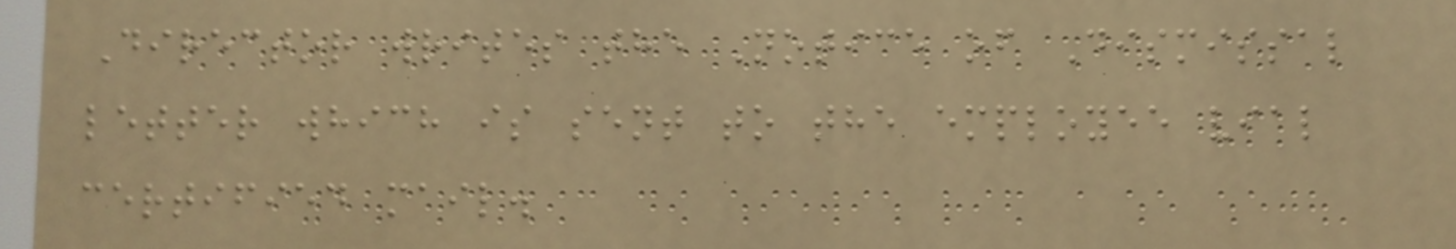Director writes the Notice of Dismissal
letter which is sent to the employee vial
certified mail.
